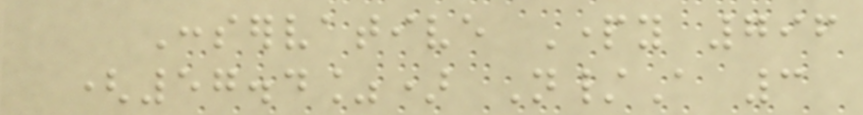Conservative Party 796
(57.4%) N/A 3
